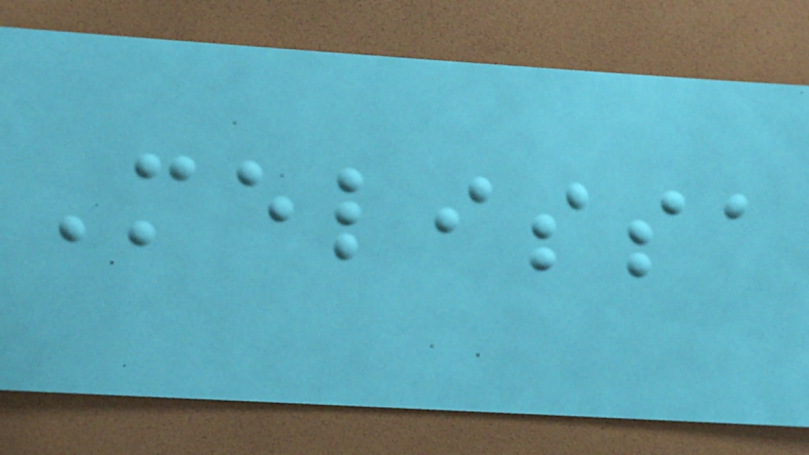Melissa
